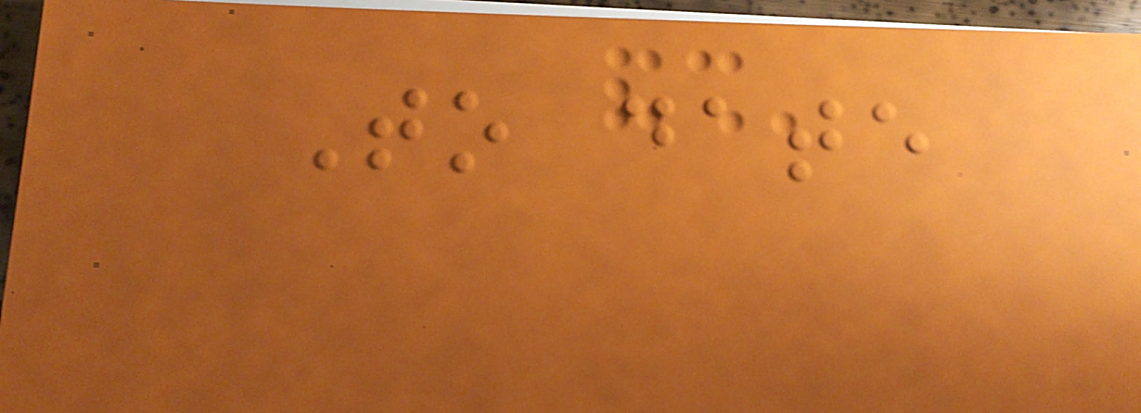To date
